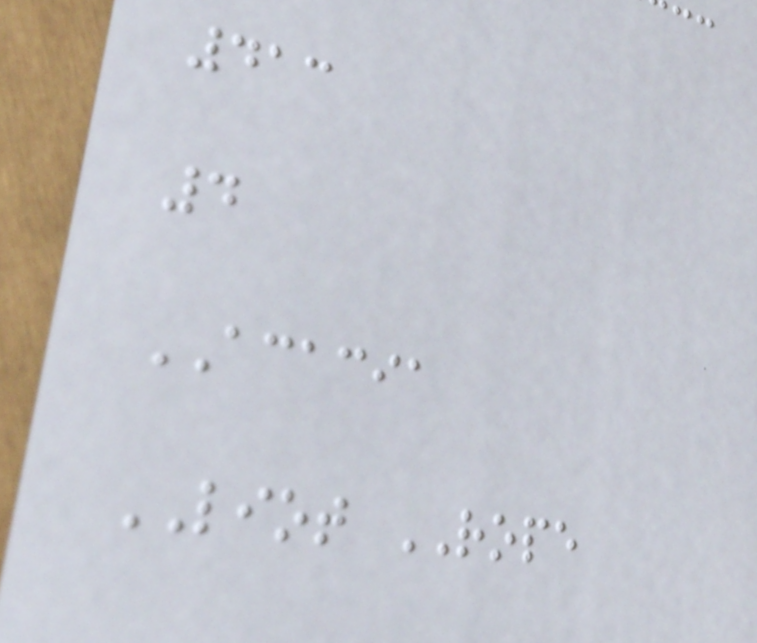413
4
ACACIA
LIOT ROPE
